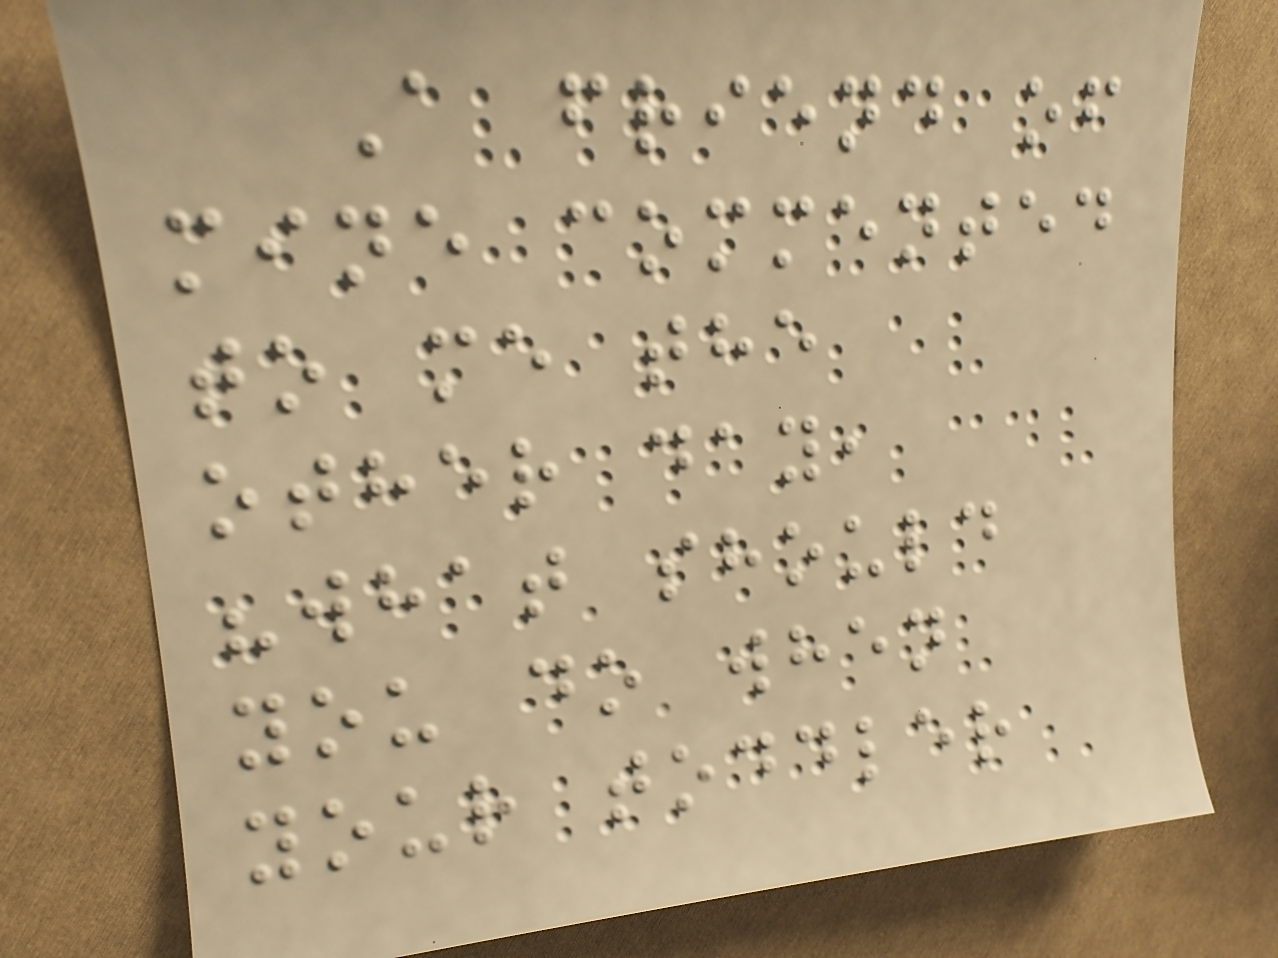A friend of
mine commented
to me the
other day,
"what should
you do when
your toddler
